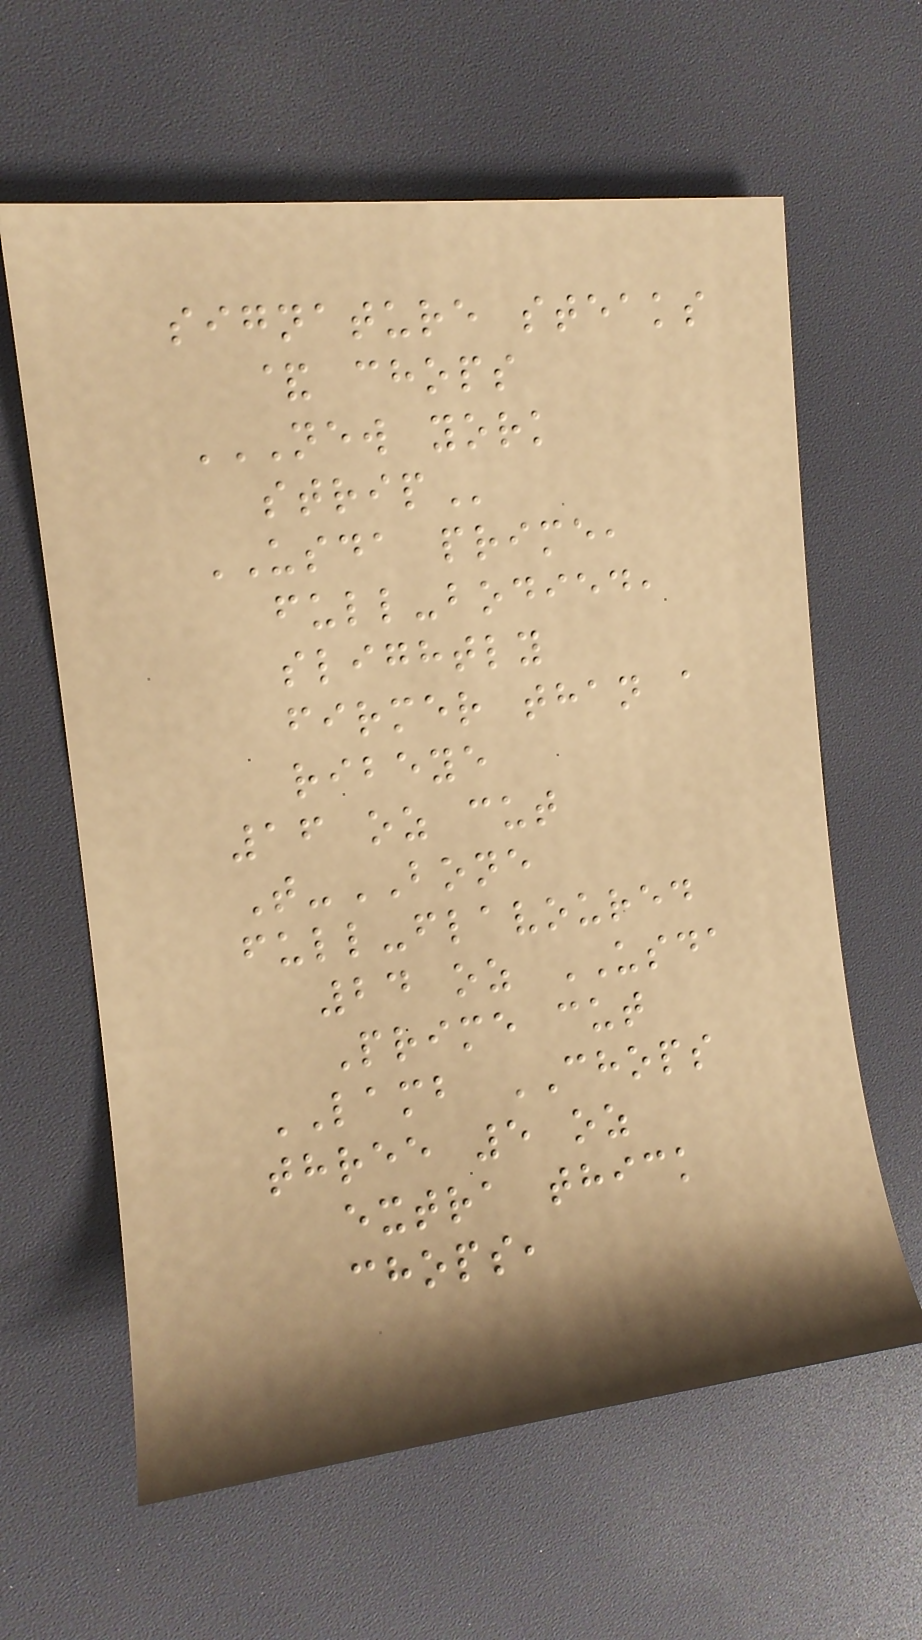signature steaks
& chops
NEW YORK
STRIP
USDA prime,
full-bodied,
slightly
firmer than a
ribeye
16 oz cut
T-BONE
full-flavoured
24 oz USDA
Prime cut
LAMB CHOPS
three 5 oz
extra thick
chops,
